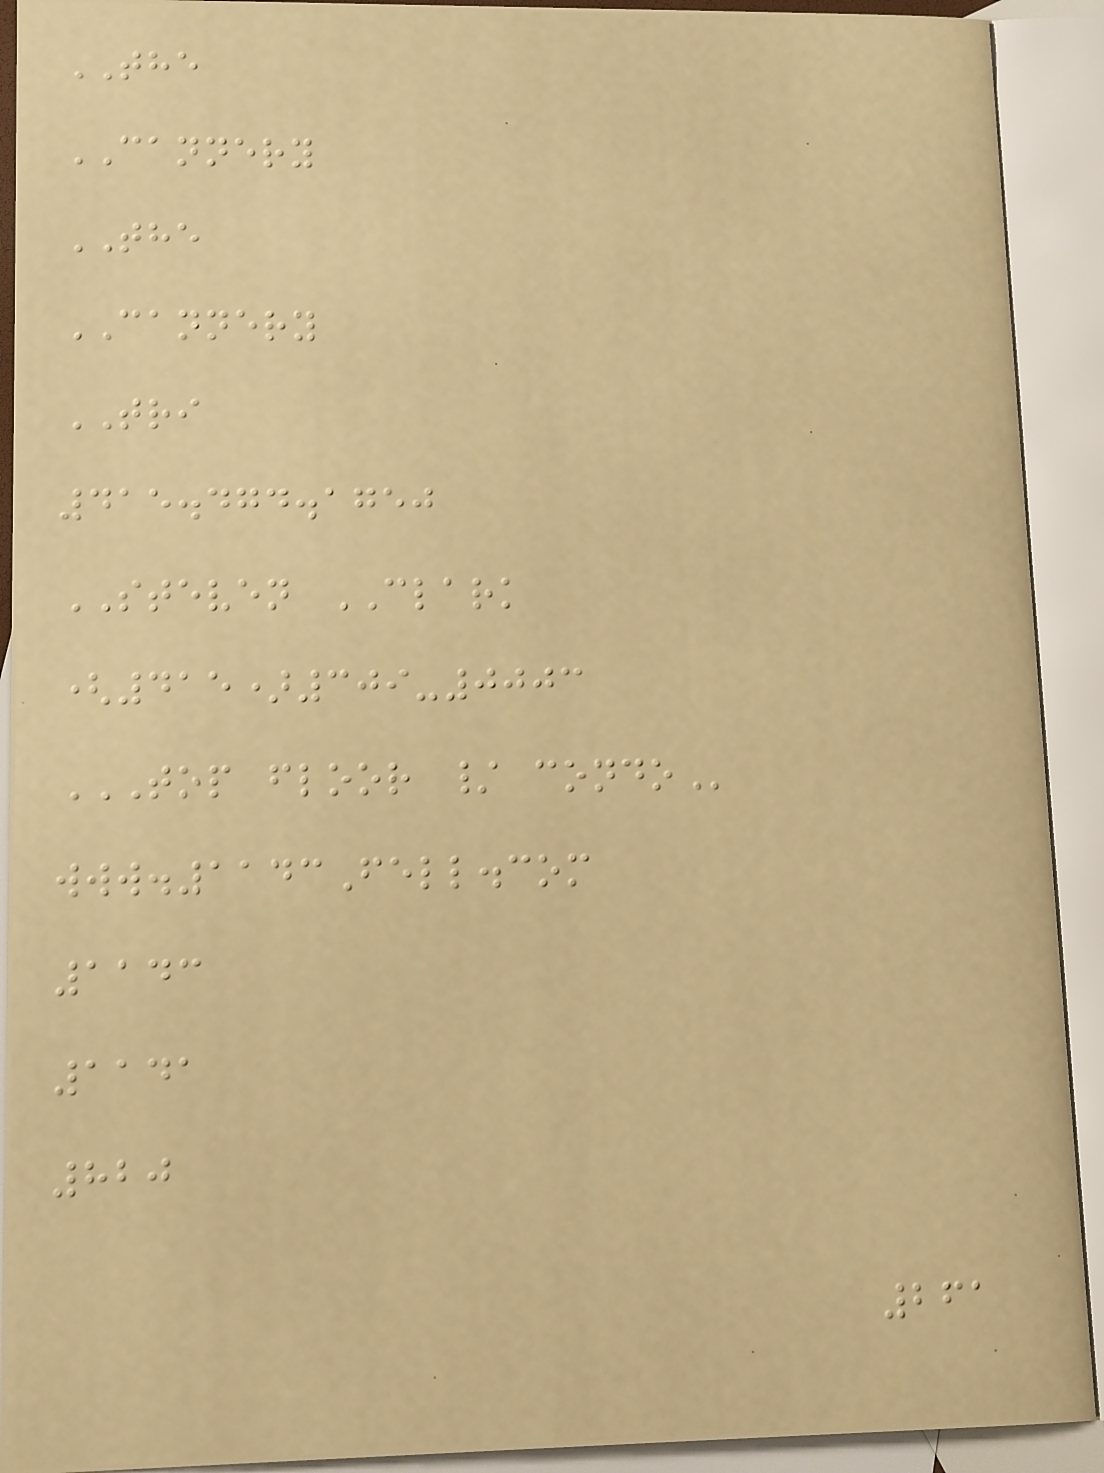THE
CANNERY
THE
CANNERY
TRI
415.474.1750
STEVEN CLARK
(415)309-0003
TOP FLOOR / CONDO
www.1143Fell.com
1143
1141
820
261
